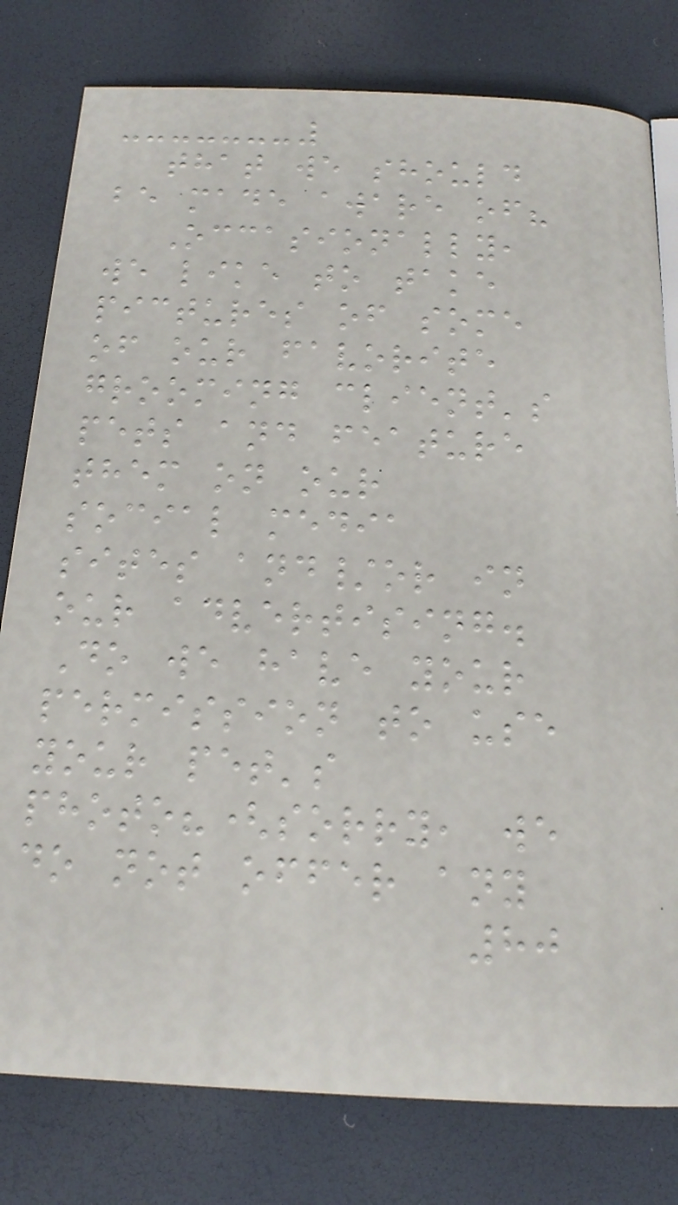that we should
be made aware of?
Occasionally,
we like to take
pictures of some
of our favorite
grooming client's
pets and feature
them on our
social media
sites and/or in
our advertising.
Do we have your
permission to use
your pet's
photo?(sorry, we
do not offer any
80
